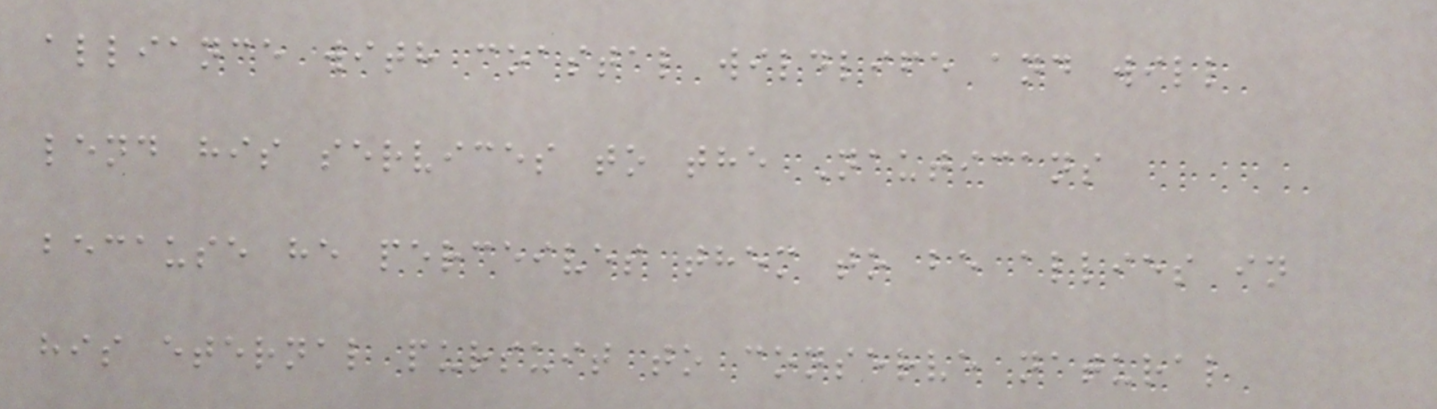alliance with coastal wildlife and will
lend his services to the Nauticans
because he perceives them to be allies in
his eternal pursuit to conserve natural
